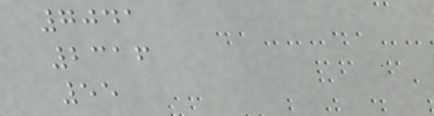7041
2316
55
